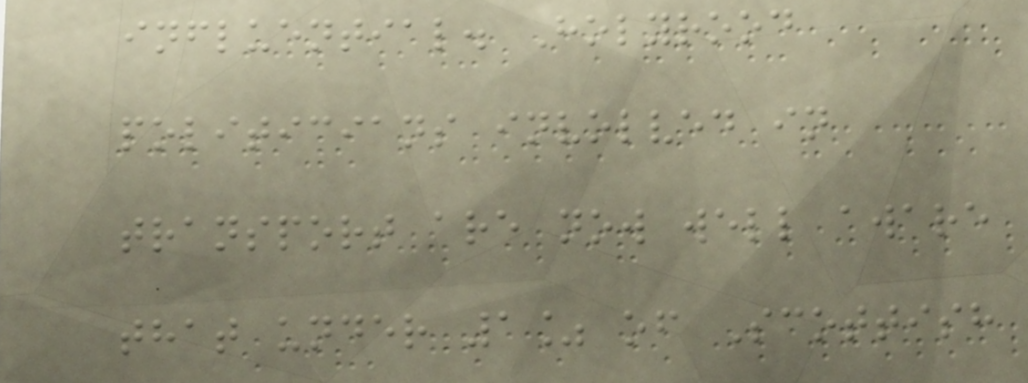influential. Holyrood
politicians involved in
transport are now well aware
that under 1% of Scottish
